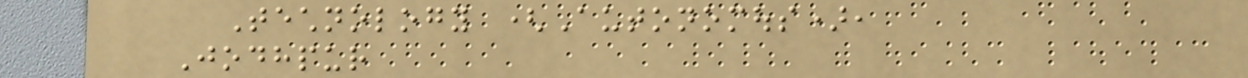Technology (Autonomous),
Jodhpur
